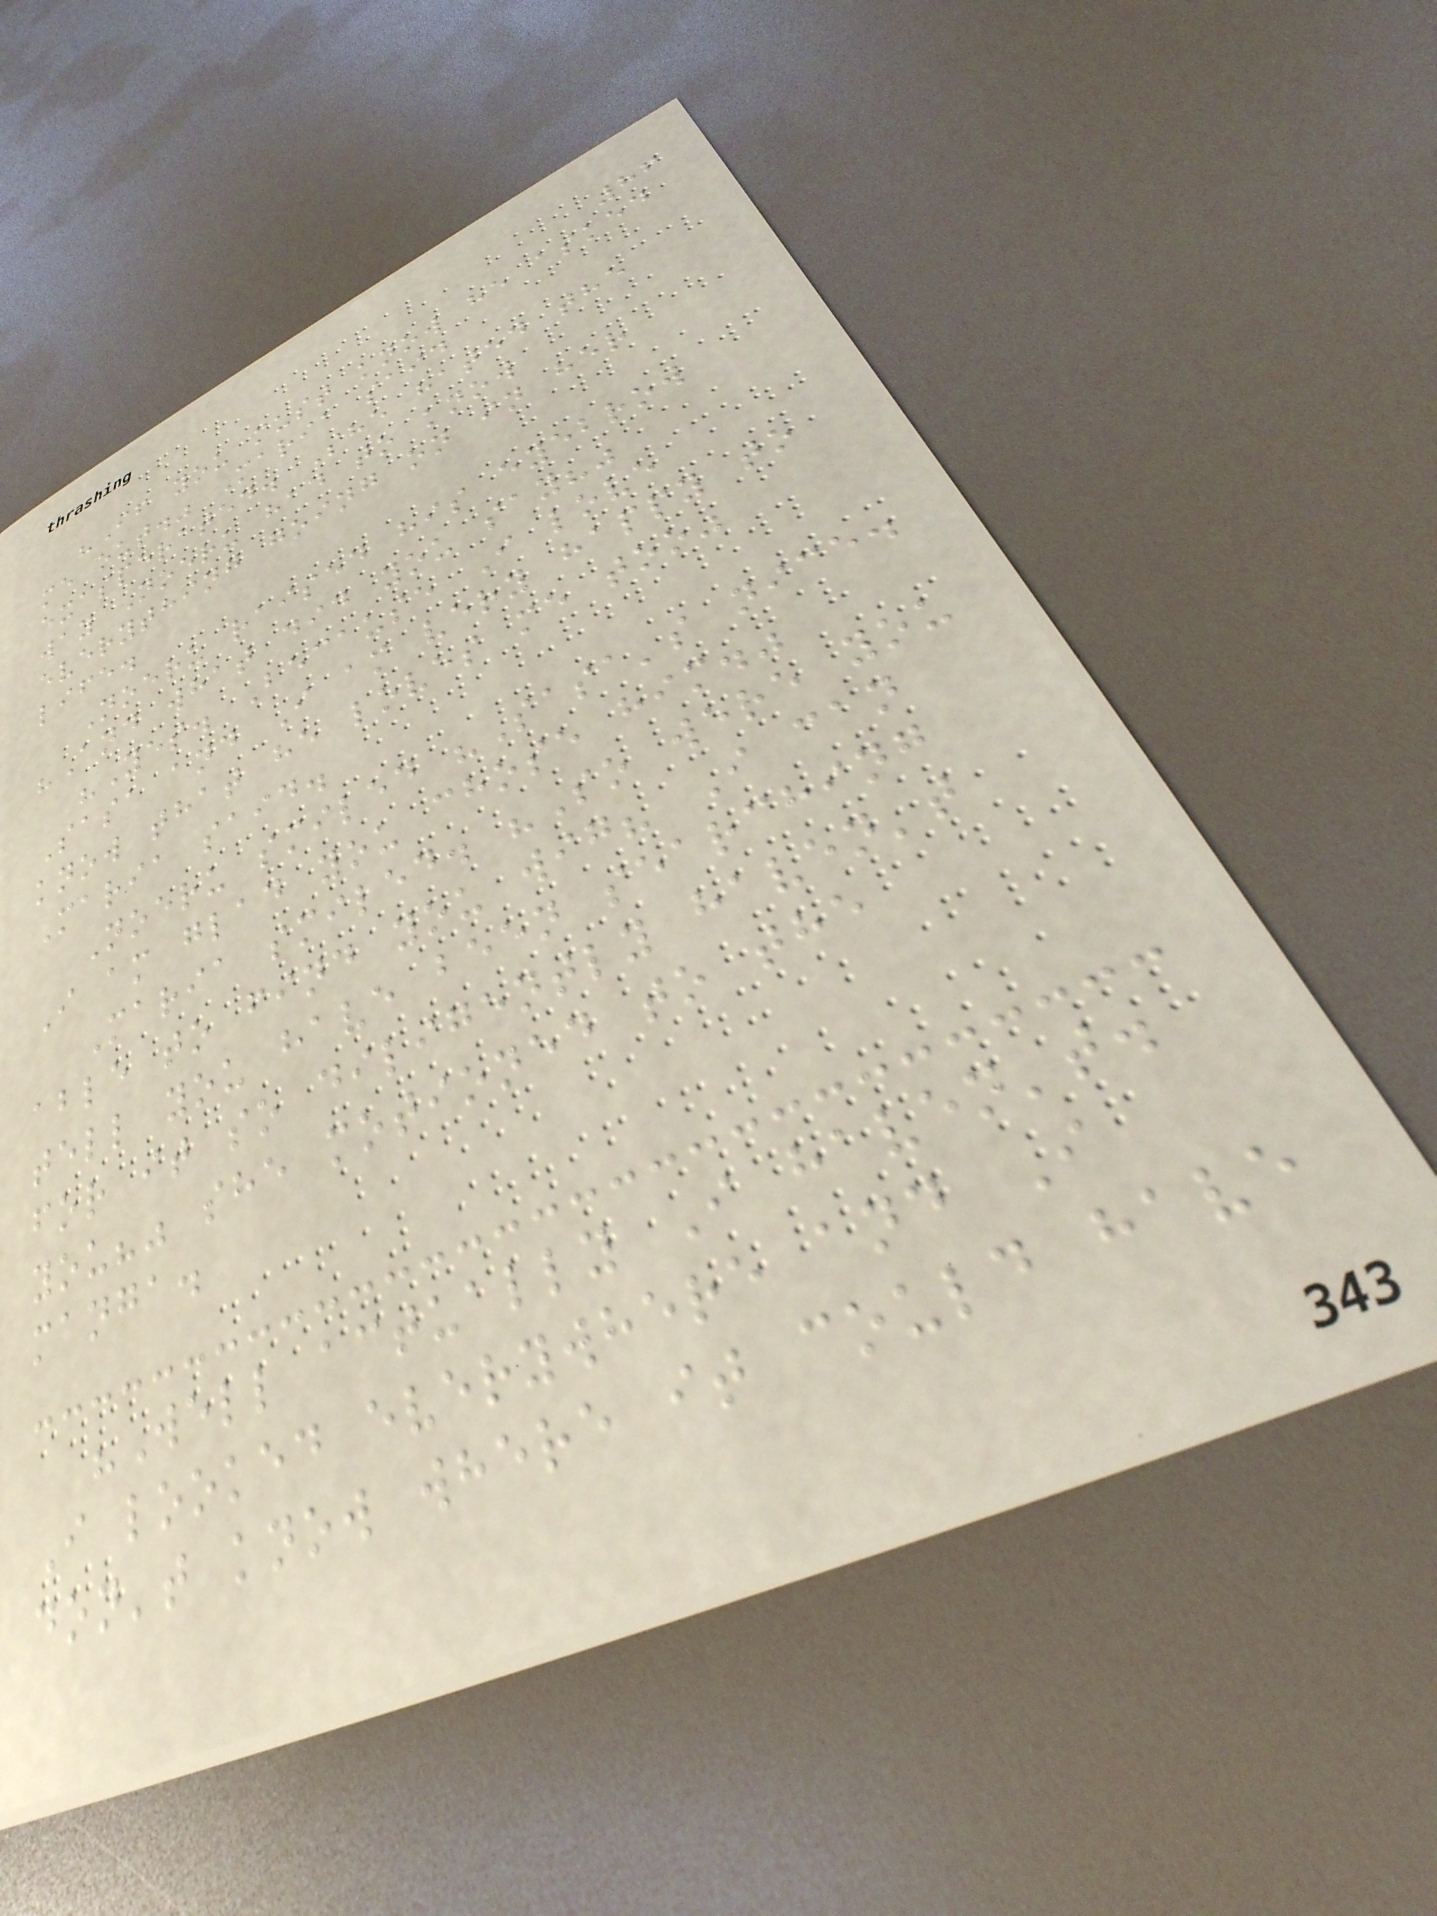86
"If you must know he asked
me out." Maria said
exasperated. She hated the
way Noeru had to know
everything going on in her
life.
Noeru raised his eyebrow
"And what did you say?"
"Yes. Because I love
Sasa and I am very happy to
know that he loves me too"
Maria said.
Noeru smiled "Sasa's nice.
I am glad you chose him."
Maria smiled. "So were you
able to find you wig? I can
tell you have been searching
for it so diligently haven't
you?" she motioned to the
manga.
"Well actually I haven't.
I looked everywhere and I
don't know where it could have
